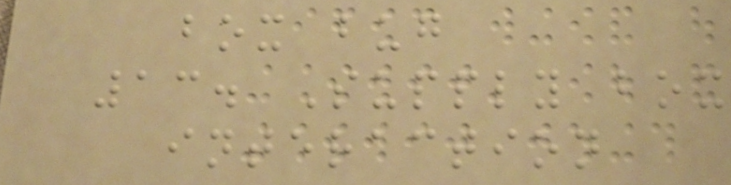box bug
13. Supply box
interaction
